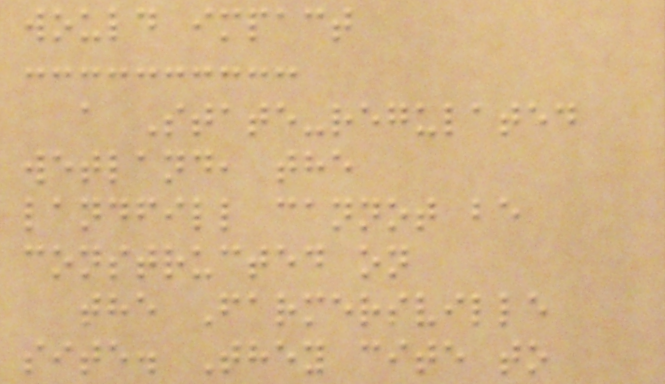would impact
a State-regulated
wetland, the
landfill cannot be
constructed on
the Farmersville
site. They cite to
